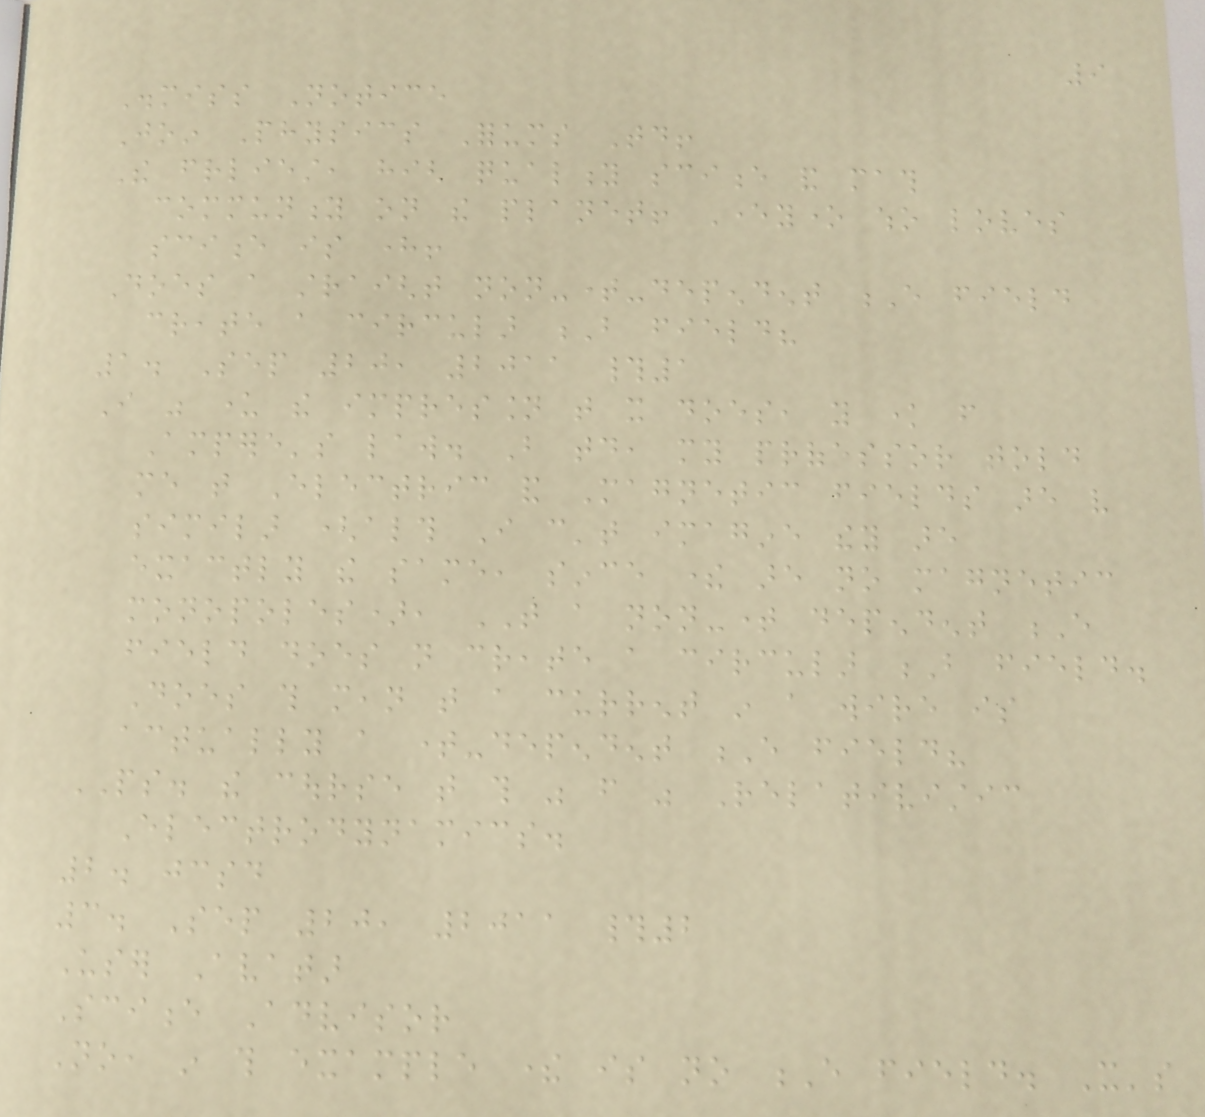9
Dismiss Notice
Join Physics Forums Today!
The friendliest, high quality science and math
community on the planet! Everyone who loves
science is here!
Does a straight non-time-dependent E field
create a circular B field?
1. Sep 20, 2011 #1
I was under the impression that it does, you know from
Ampere's law. But today, my professor told
me that Electric and Magnetic fields are very
similar (although I can't imagine they are
exactly the same, since there are no magnetic
monopoles), THAT a non-time dependent E
field does not create a circular B field.
Does this mean that a current in a wire is
actually a time-dependent E field?
PS. the course that this was from was Relativistic
Electrodynamics.
2. jcsd
3. Sep 20, 2011 #2
User Avatar
Science Advisor
No, in this example there is no E field. It's
